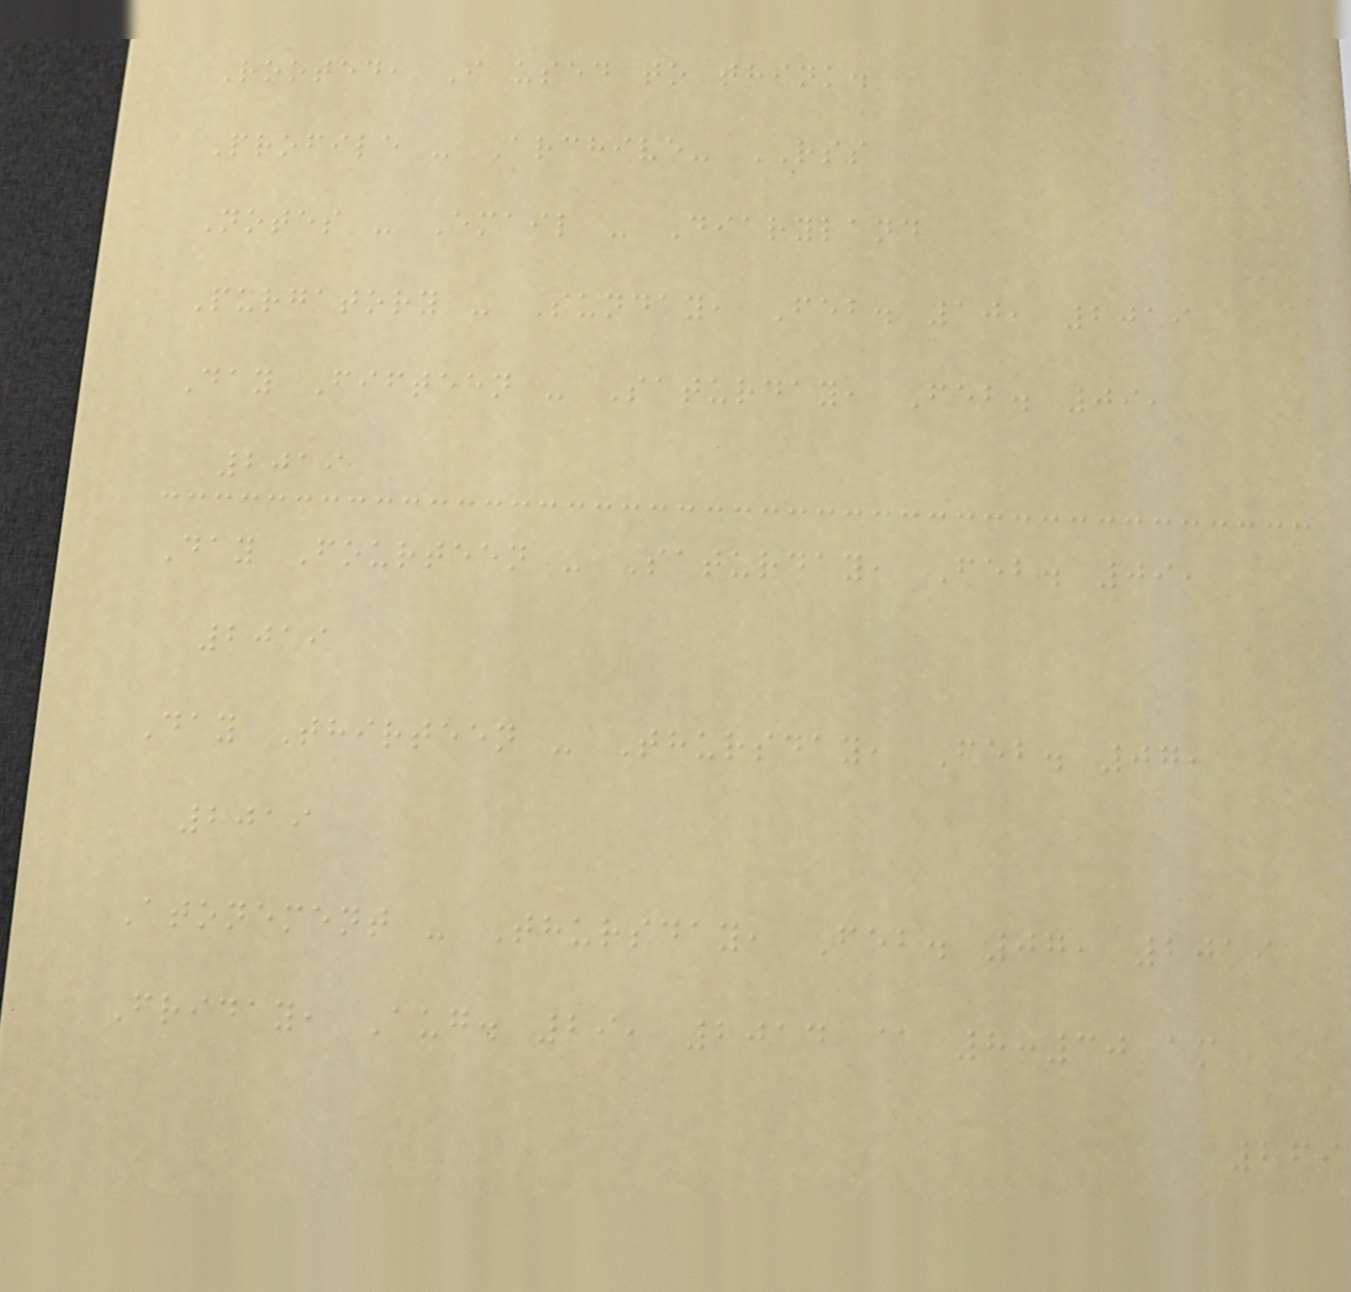Rooted, I used to think.
Profile - Archive- RSS
Notes - Email - Diaryland
Purgatory - Sunday, Feb. 10, 2019
Day Fifteen - Saturday, Feb. 09,
2019
Day Fourteen - Saturday, Feb. 09,
2019
Day Thirteen - Thursday, Feb. 07,
2019
Atonement - Thursday, Feb. 07, 2019
Friday, Aug. 29, 2014 @ 8:30 am
269
